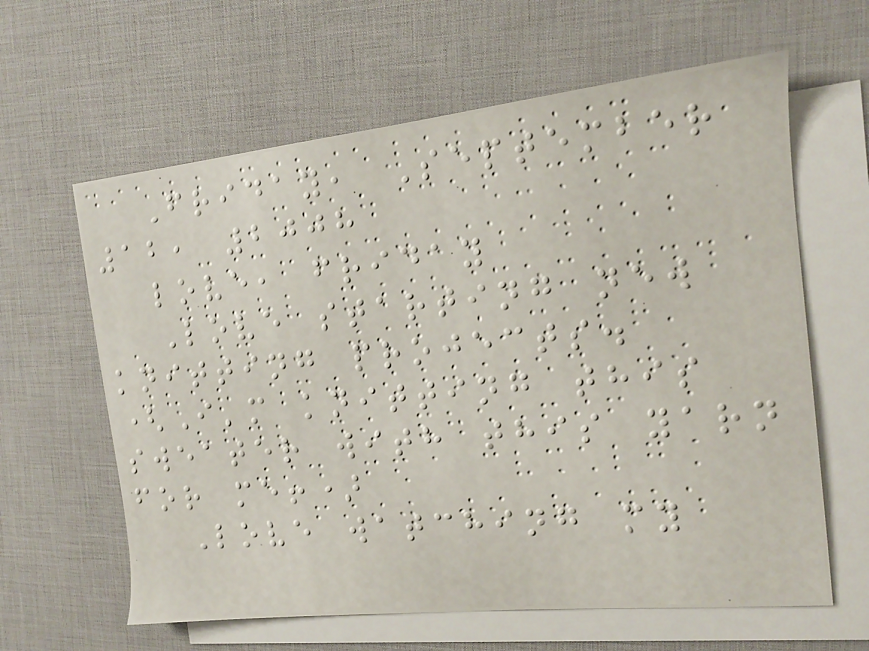Friday, September
12, 2008
love, friday
Love starting new
knitting projects.
(I'm knitting this
sweater with this yarn
for me!)
Love watching my
